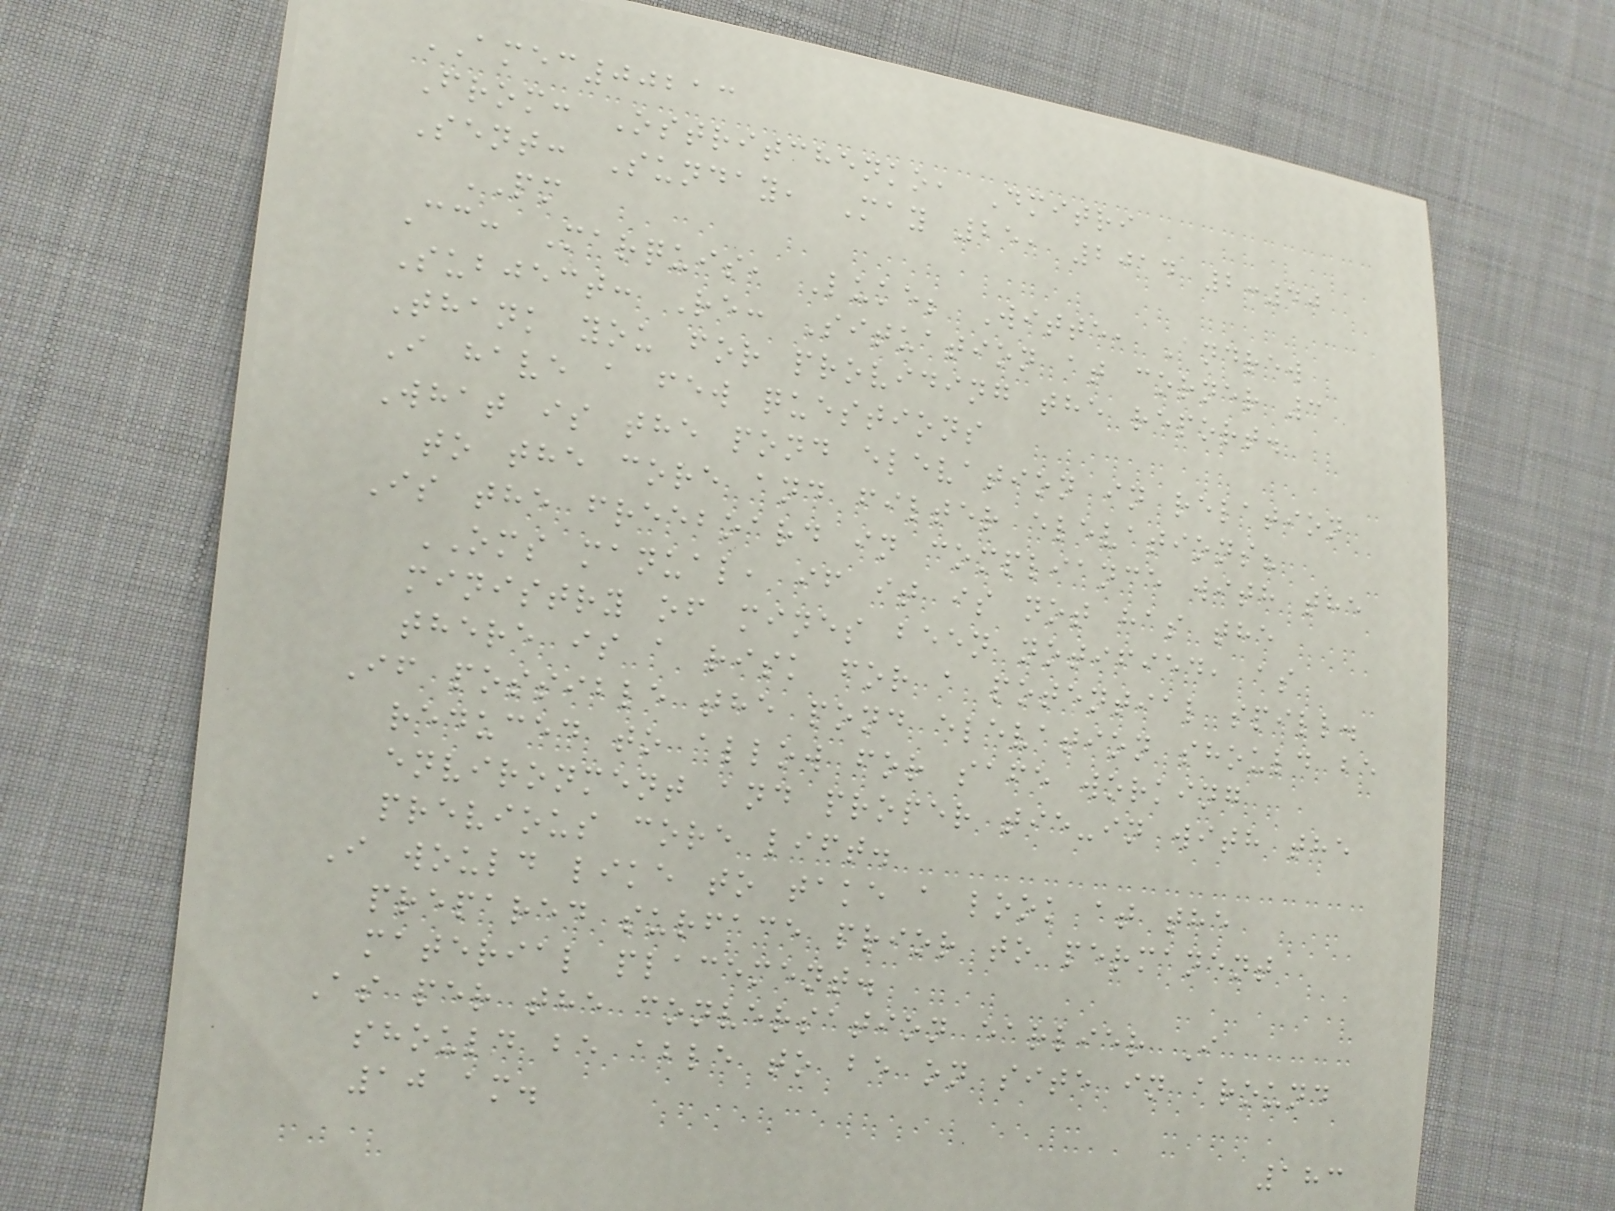AMEC00213
From: Ostritchenko, Dmitri
Sent: Sunday, May 25, 2014 2:40
PM
Cc: Marquis, Luke; Witte, Andrew
Subject: Re: Situation at corner 3
Thank you for providing the report.
I have a few questions
What is the pond elevation in relation
to the core and filter elevations?
Is the freeboard in compliance with the
OMS manual, if it is not has the
ministry of mines been notified, as
there is a risk for a potential spill.
If possible the pond elevation should be
reduced to allow for safe working
environment and proper tie-in with the
previous core lift.
I would like to take a look at the
prepared surface prior to permanent
material placement.
As per the conversation earlier I
should be able to be on site in around
10 am.
183
